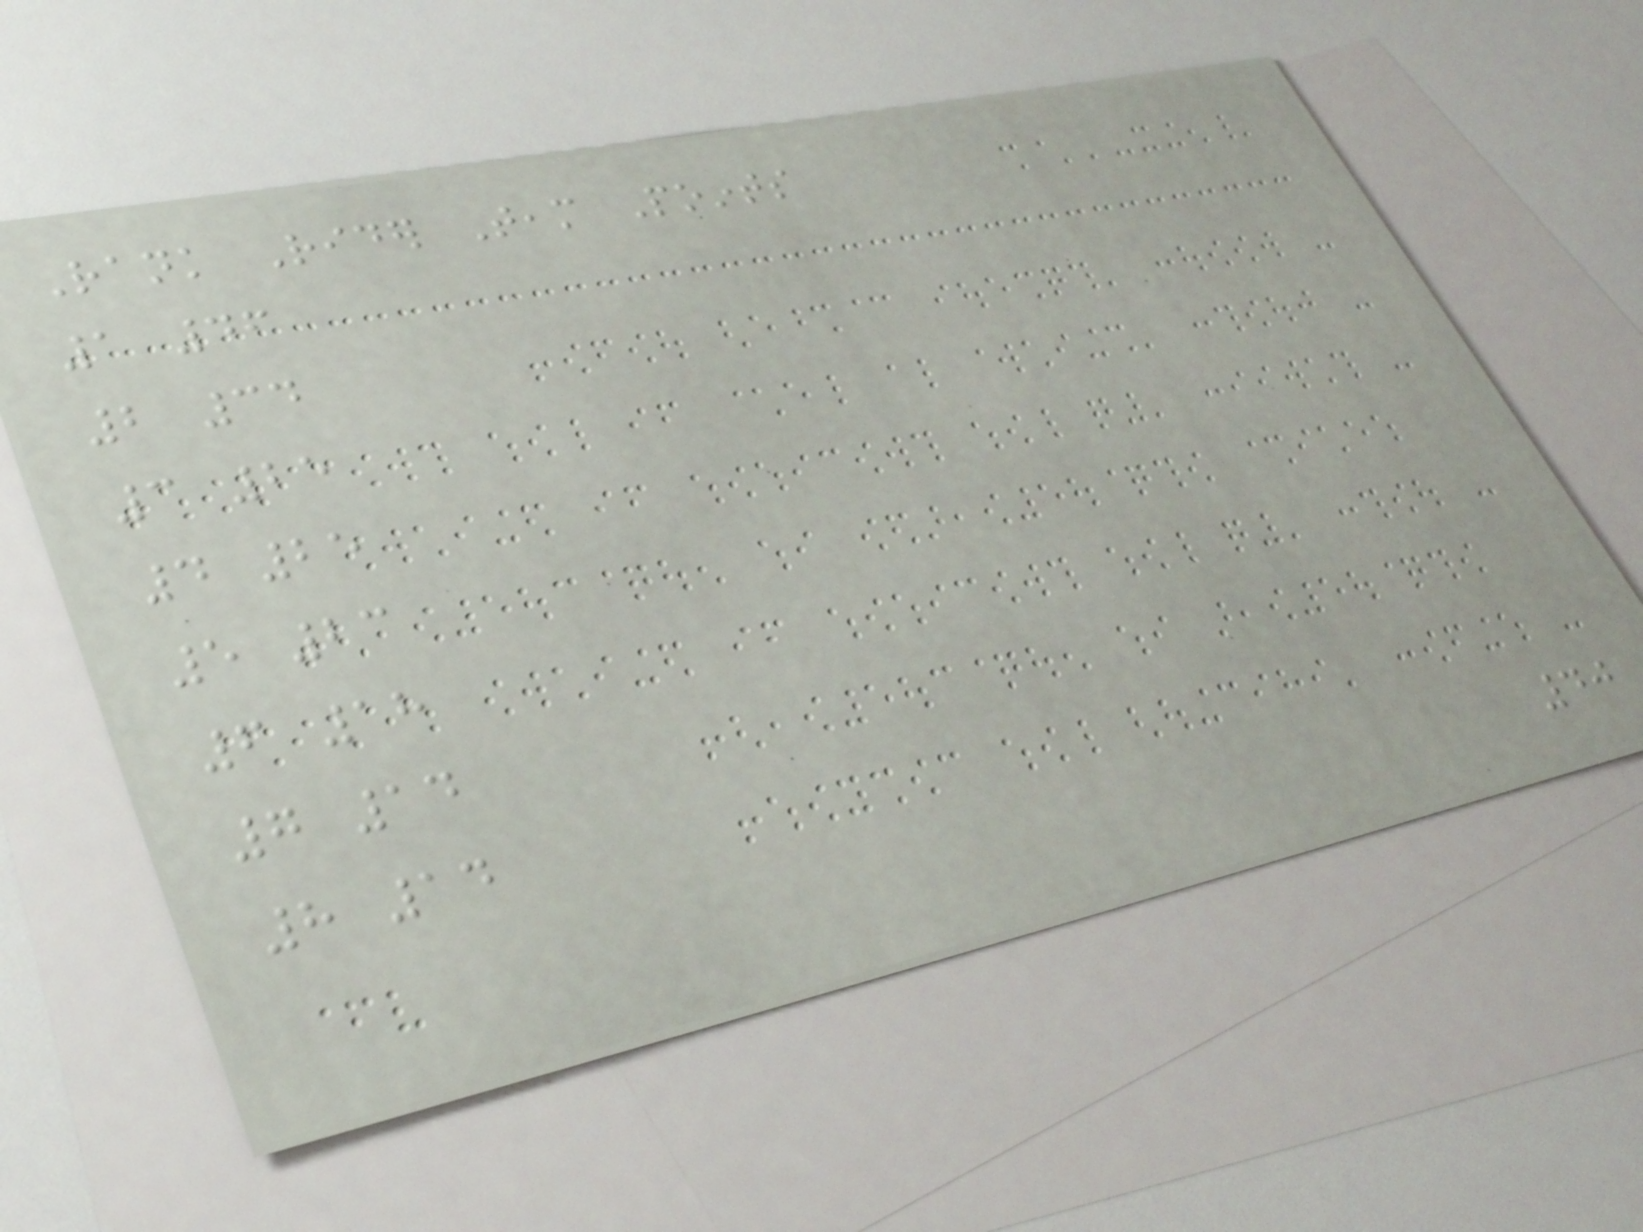Rank Rider Team Points
1 46
2 34
3 25
4 25
5 23
6 18
7 14
8 14
40
